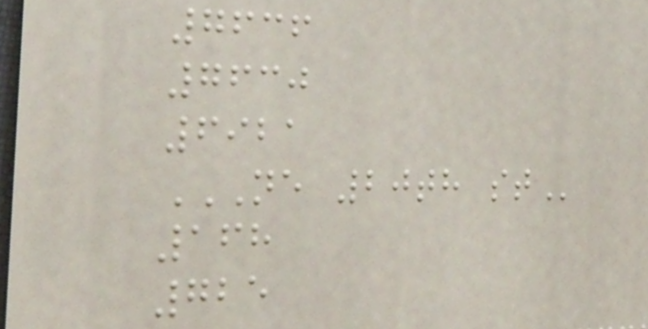7636
7630
6921
NE 20TH ST
168
725
